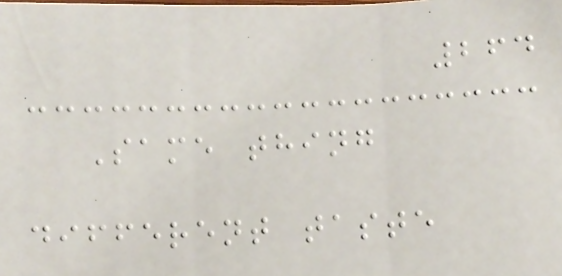264
Same thing
different taste
